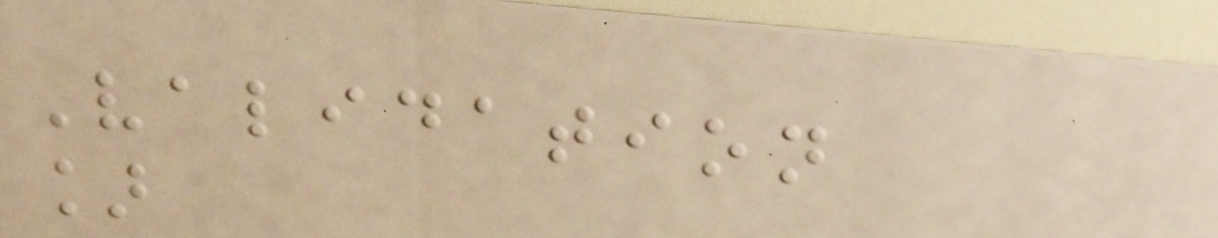Validation
]
